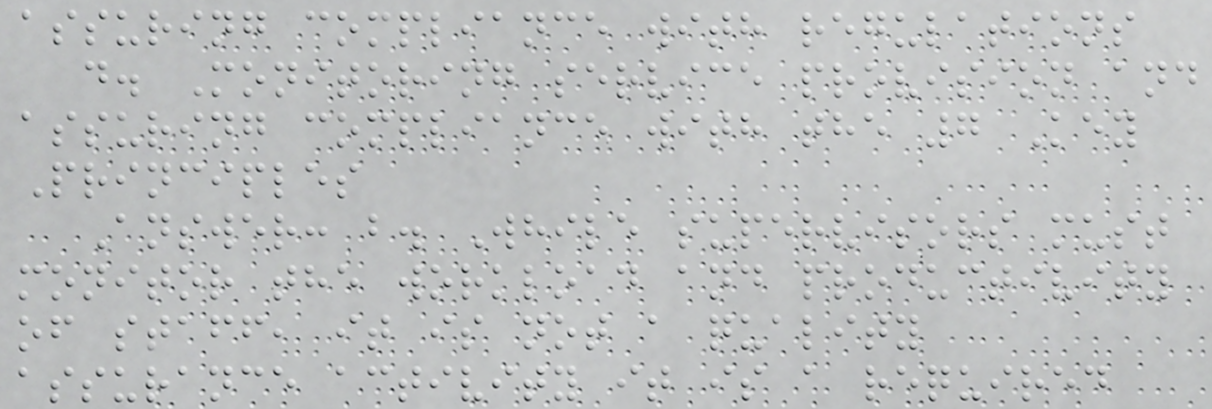assuring compliance with regulations
d. Monitoring service provision and
assuring compliance with the 7 Key
Principles
Answer: b. While supervisors must
monitor the workload and productivity
of staff, it is not a quality
assurance activity it is a required
